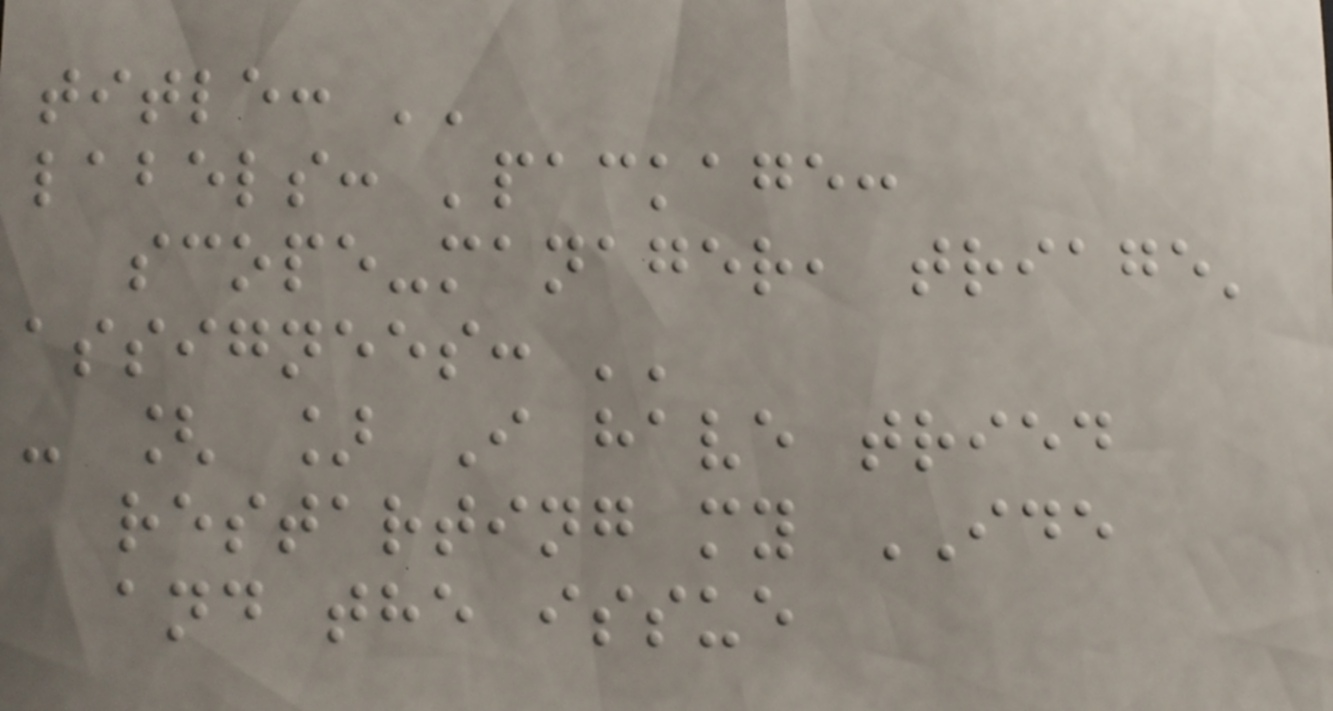title: ''
labels: 'package:
scope-manager, triage'
assignees: ''
- [ ] I have tried
restarting my IDE
and the issue
